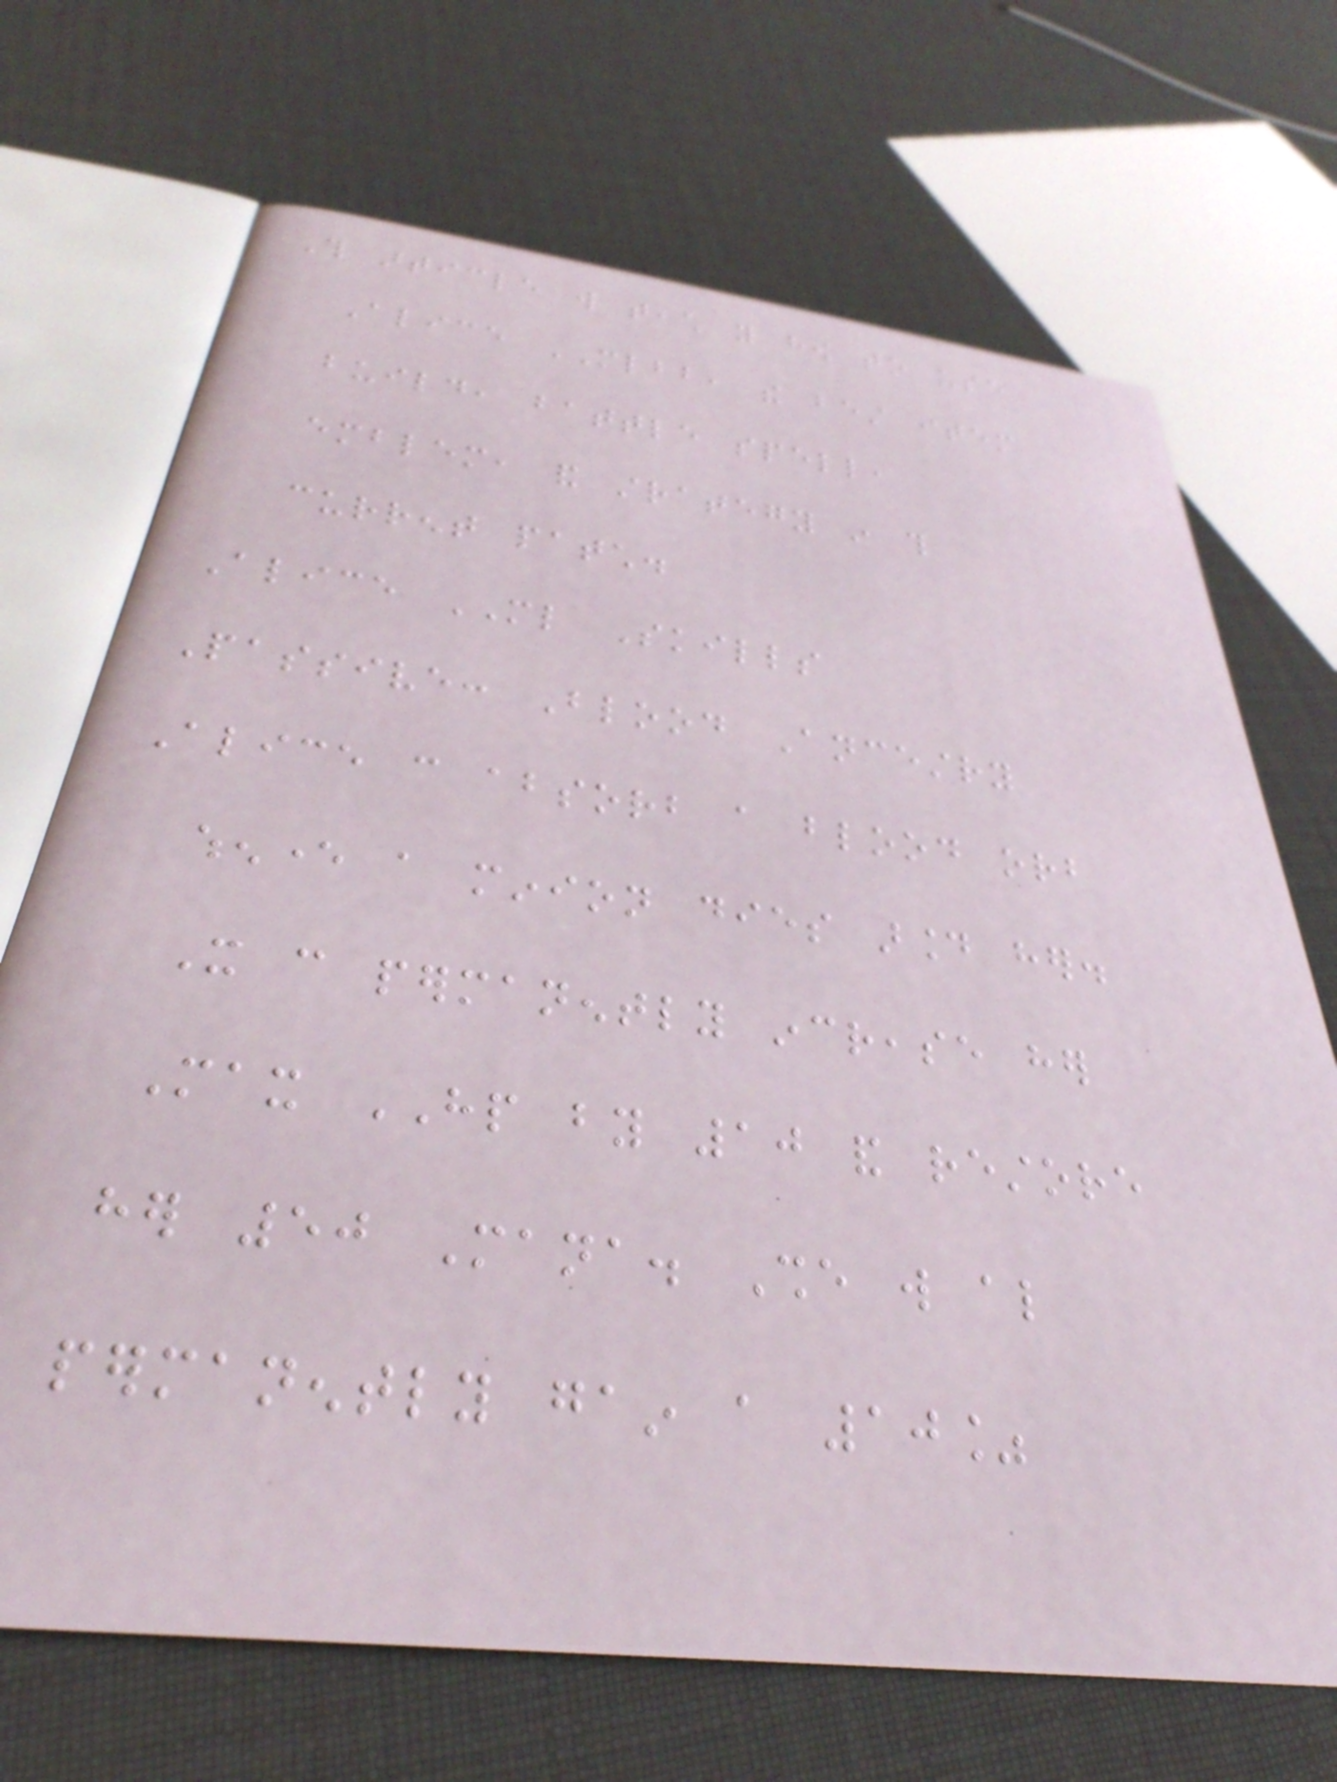This article will teach you how to use
Alice MLBB, the best item
build, battle spell,
emblem, and strategy in this
current patch.
Alice ML Skills
Passive: Blood Ancestry
Alice can absorb a blood orb
whenever a minion dies around her.
It can permanently increase her
Max HP by 10 and restore
her 50 Mana. She will also
permanently gain a 10%
